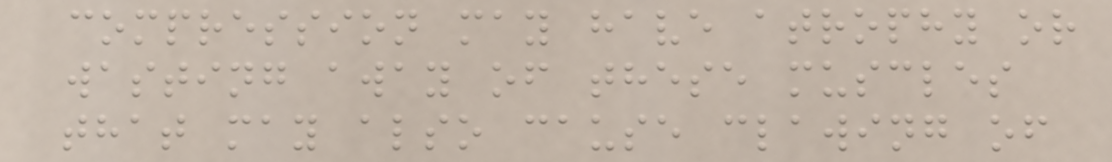compression may have atrophy or
wasting away of these muscles
that may also cause clawing of
